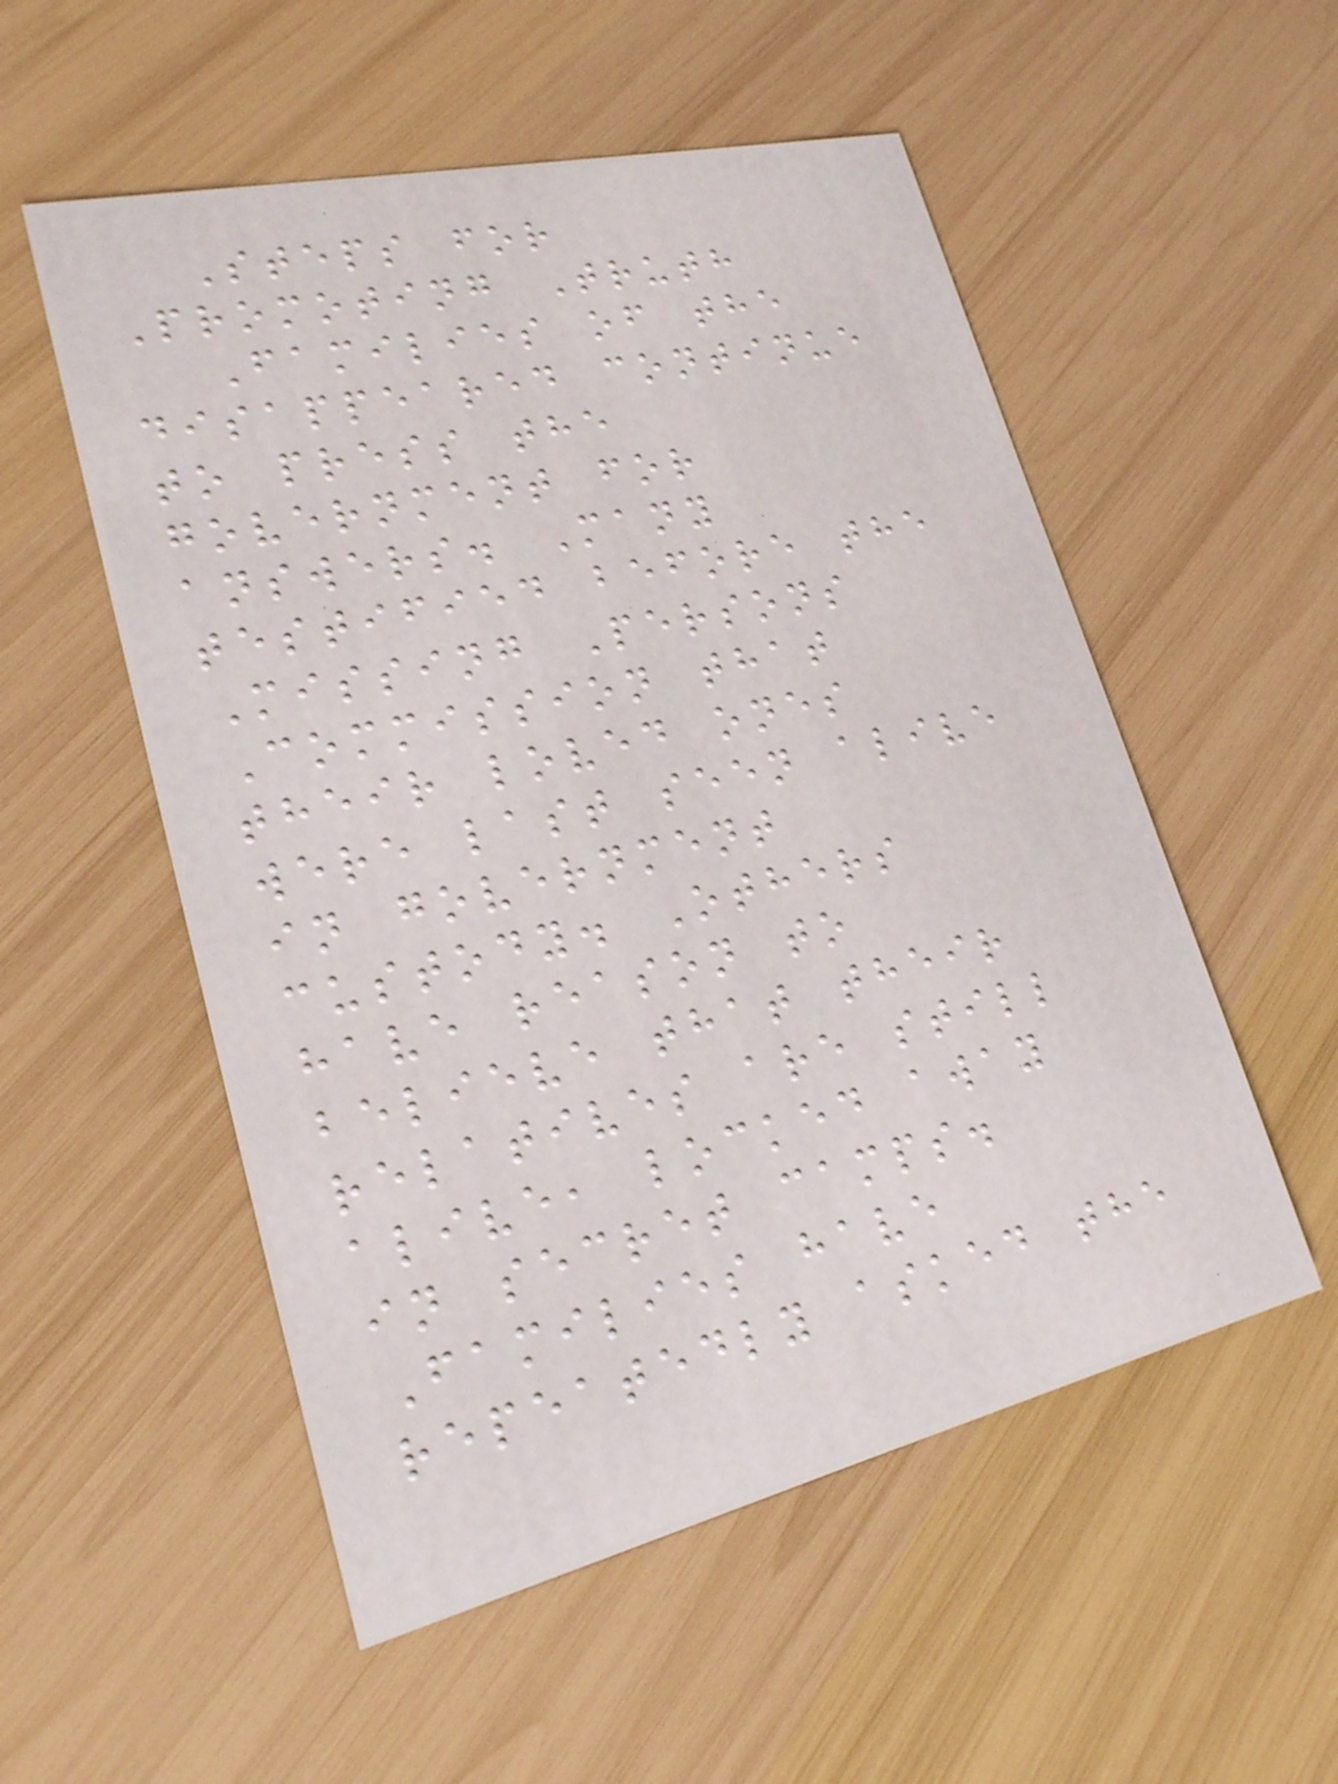Steps for
Promoting Truth
Families of the
disappeared continue
to press the
government for
answers. Many
testified before the
Missing Persons
Commission that
their loved ones
were last seen alive
in government
custody. Others
have reason to
believe that their
relatives are still
alive, locked away
in secret camps.
Families have
repeatedly asked the
